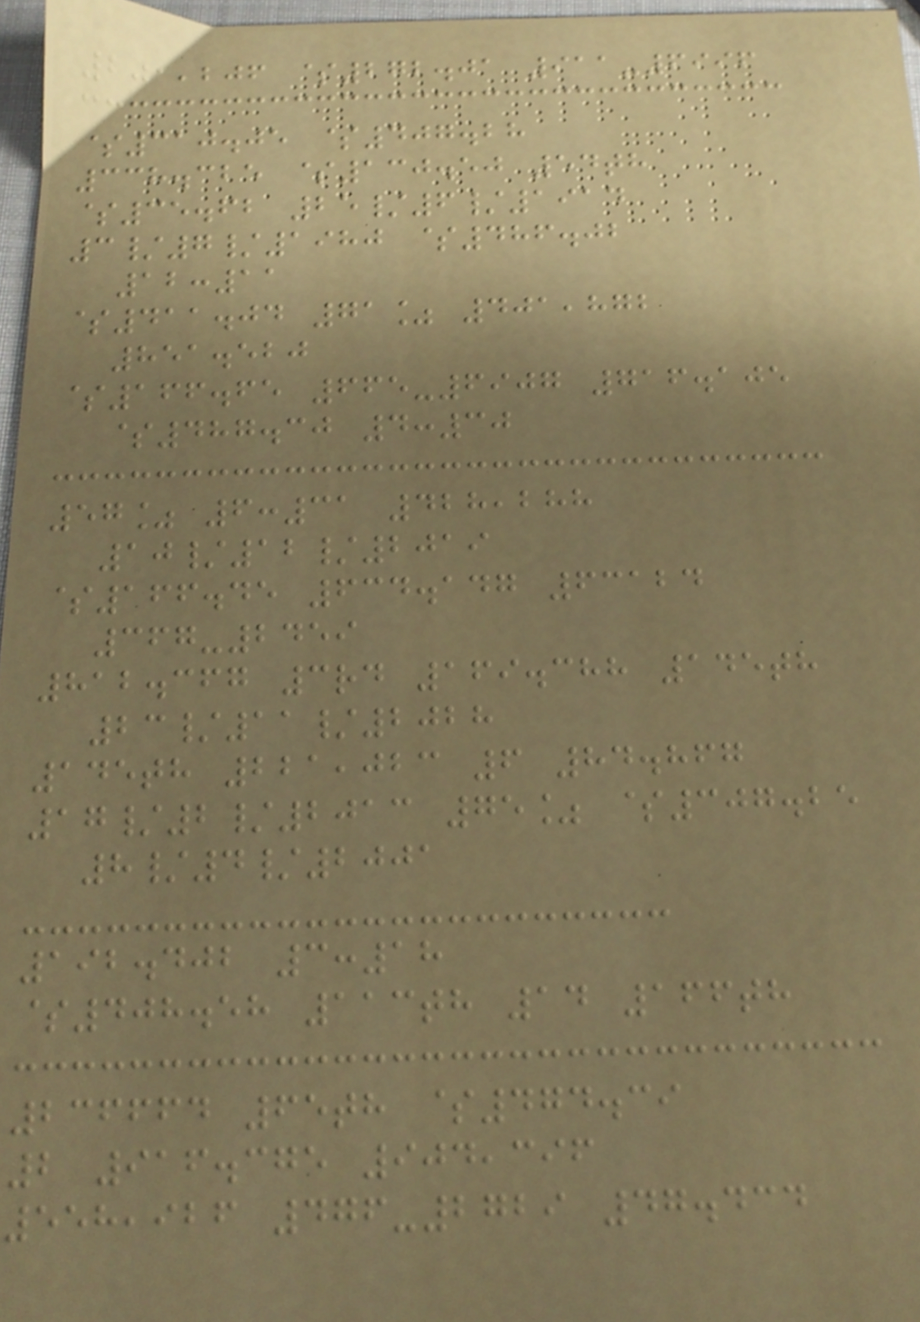201,206 $272.01 911-6996
$310.05 $407.28
338.325 $130.50 54th
$35.62 25/6/1914
3/7/1980 $486.02
12:11
$411.04 71% 401,872
851.520
$166.65 665-6907 716.105
$487.30 4:30
57% 6:31 428,288
10/12/2019
$166.45 634.147 63124
367-2459
812.367 3rd 169.388 145th
23/11/2028
145th 221,023 6 84.867
17/2/2013 75% $307.25
8/4/2001
192.402 3:18
$408.58 113th 14 166th
236664 65th $474.39
2 916.375 904,396
558,926 476-2729 47.434
